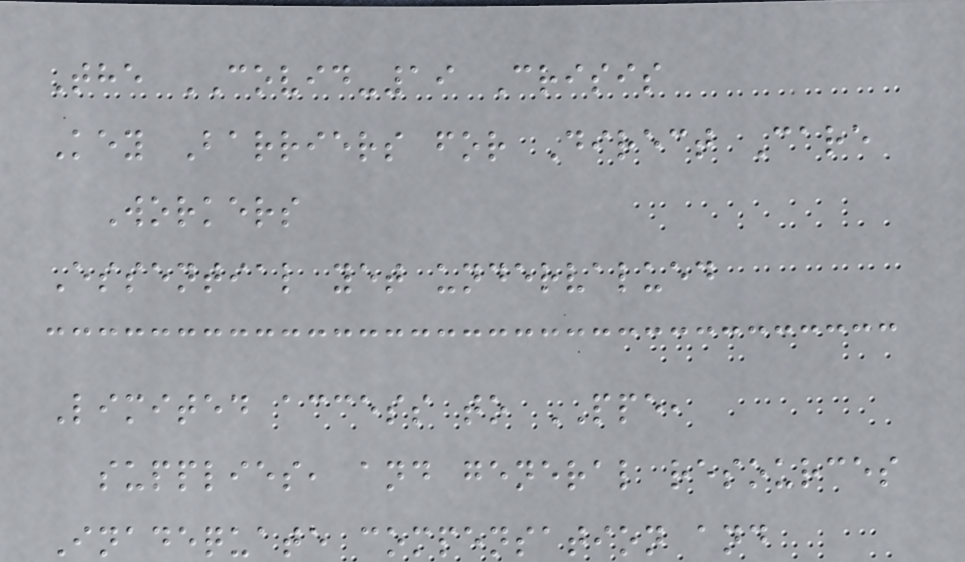The COVID-19 Crisis
Key Barriers for Direct Care
Workers
Essential yet undervalued
Limited access to PPE,
supplies, and general resources
Inadequate compensation and
